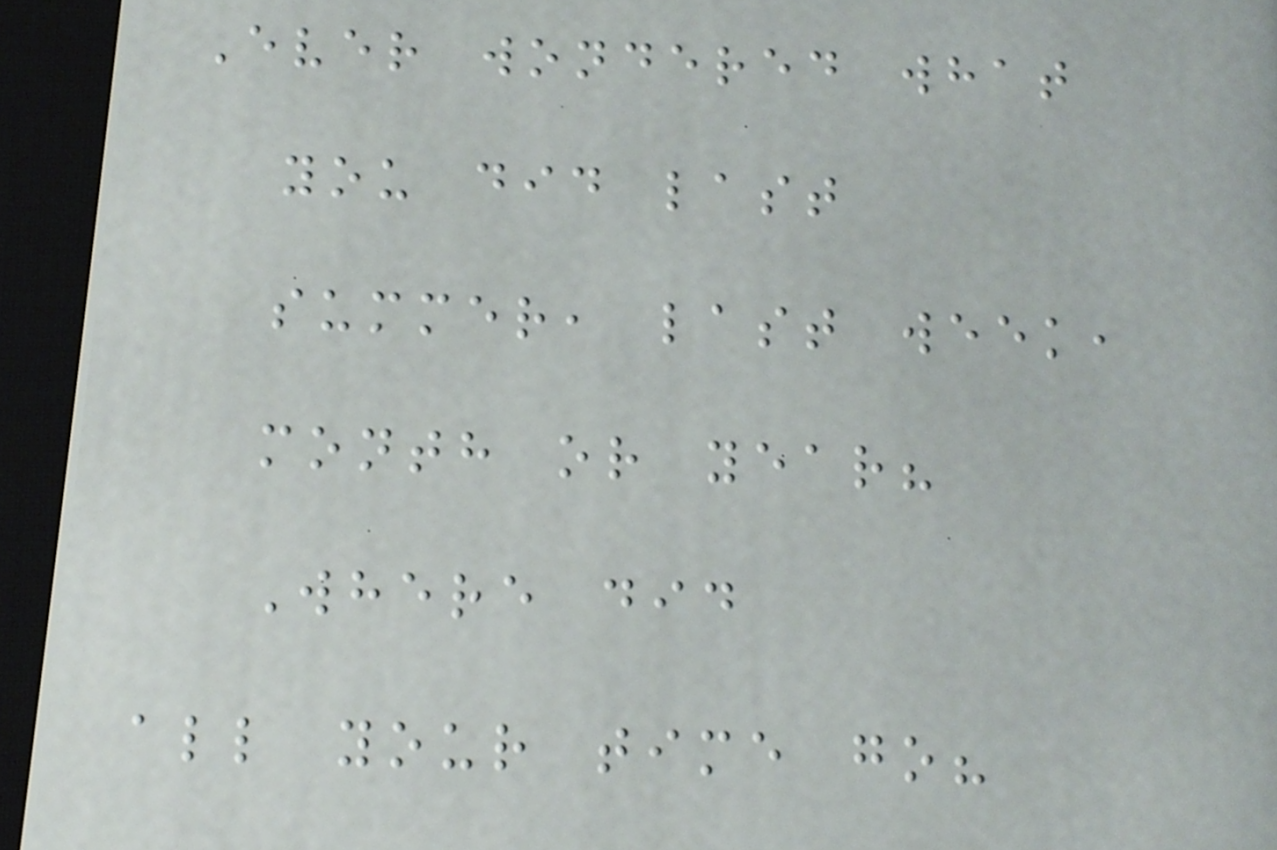Ever wondered what
you did last
summer, last week,
month or year?
Where did
all your time go?
